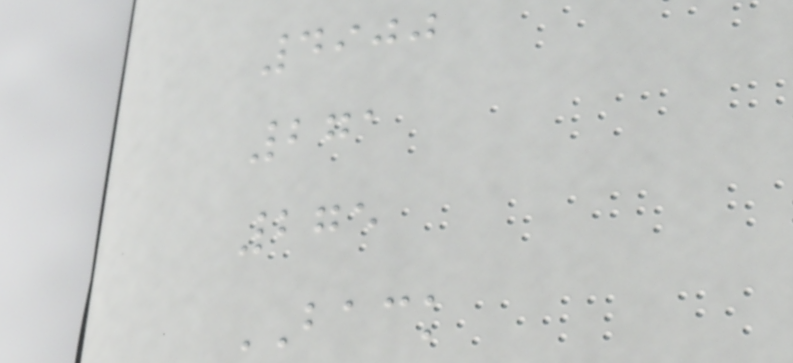4900
271
275
BACK
